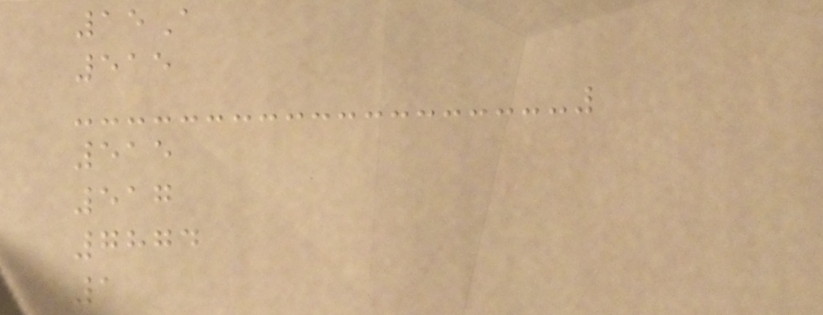15A
515
515
517
7874
1
